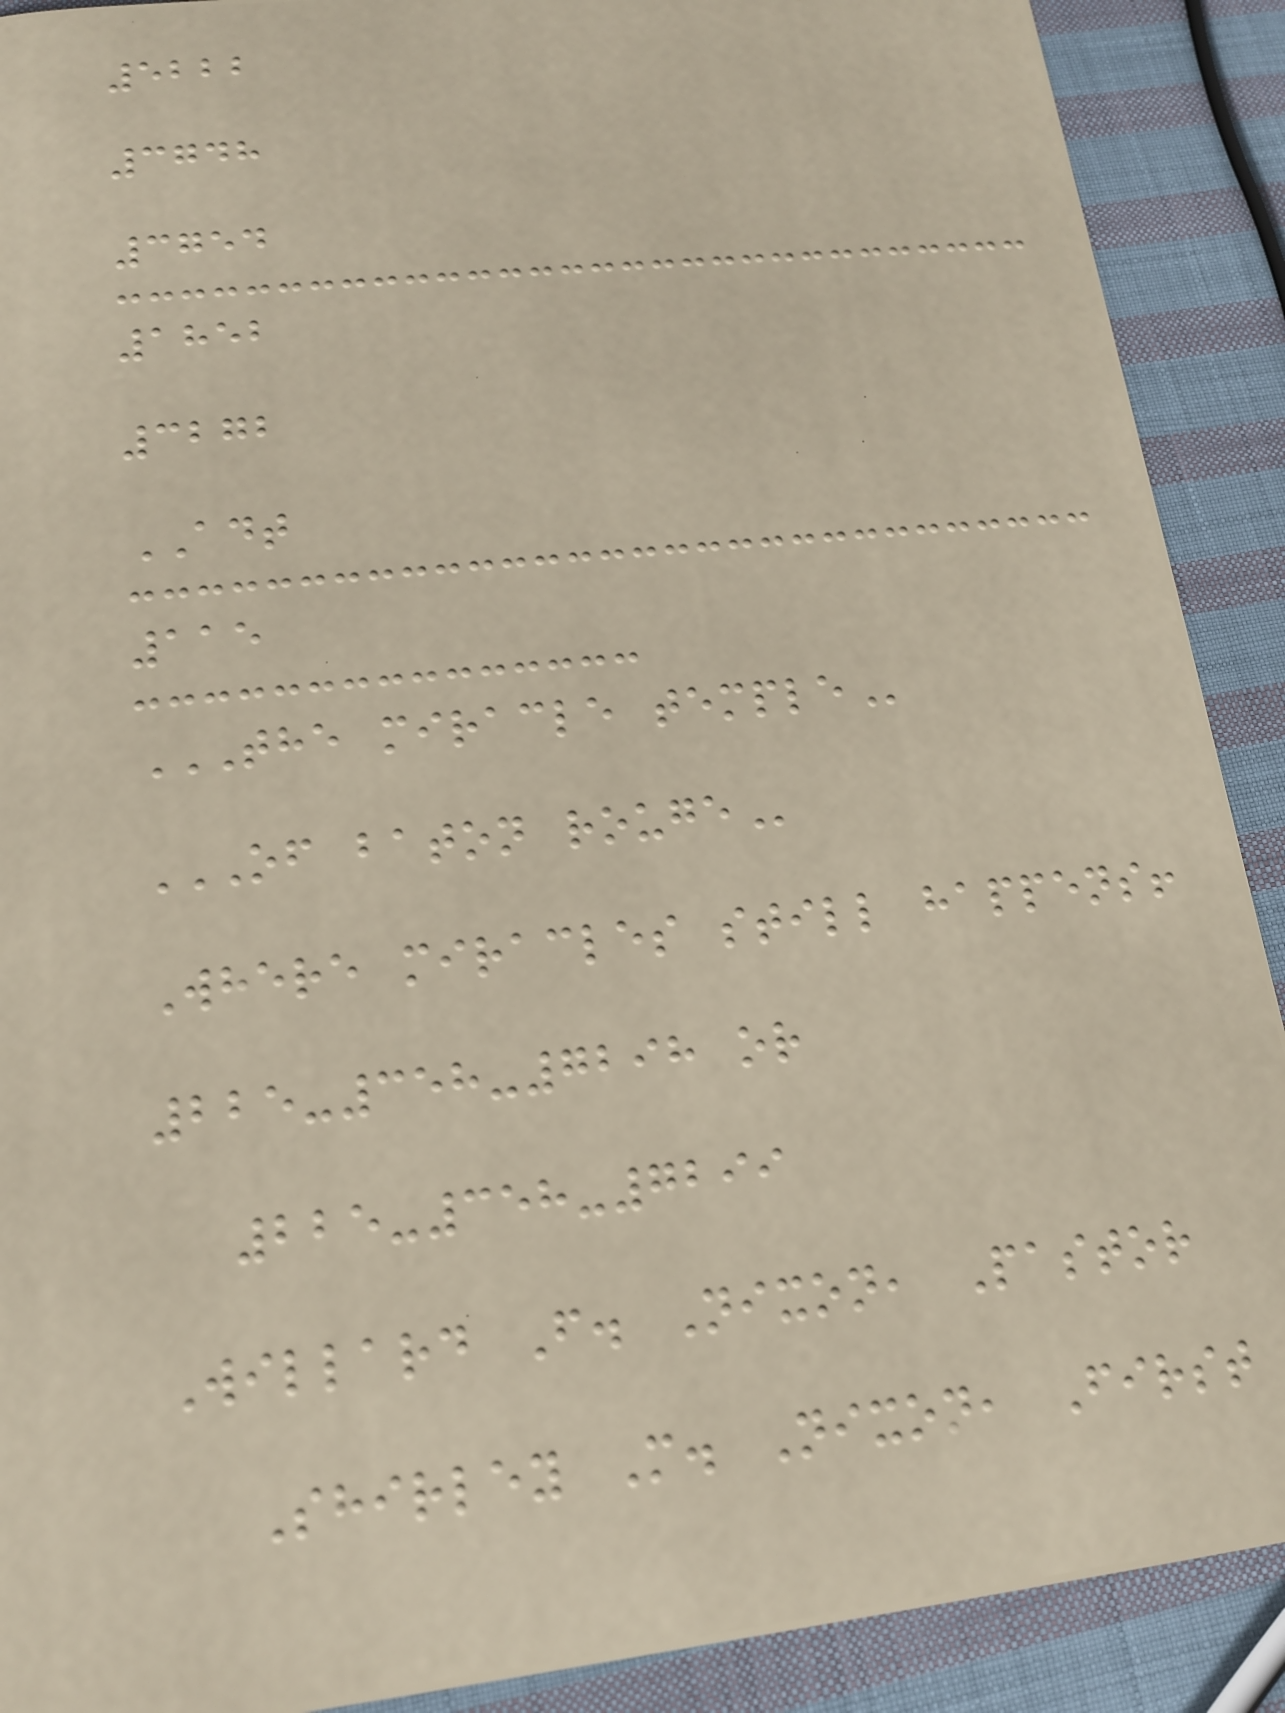5222
3748
3754
1852
3272
ADT
115
THE MIRACLE TEMPLE
OF BATON ROUGE
Where miracles still happens!
225-358-7298 or
225-358-7299
Willard F. Nixon, Pastor
Shirley M. Nixon, First
